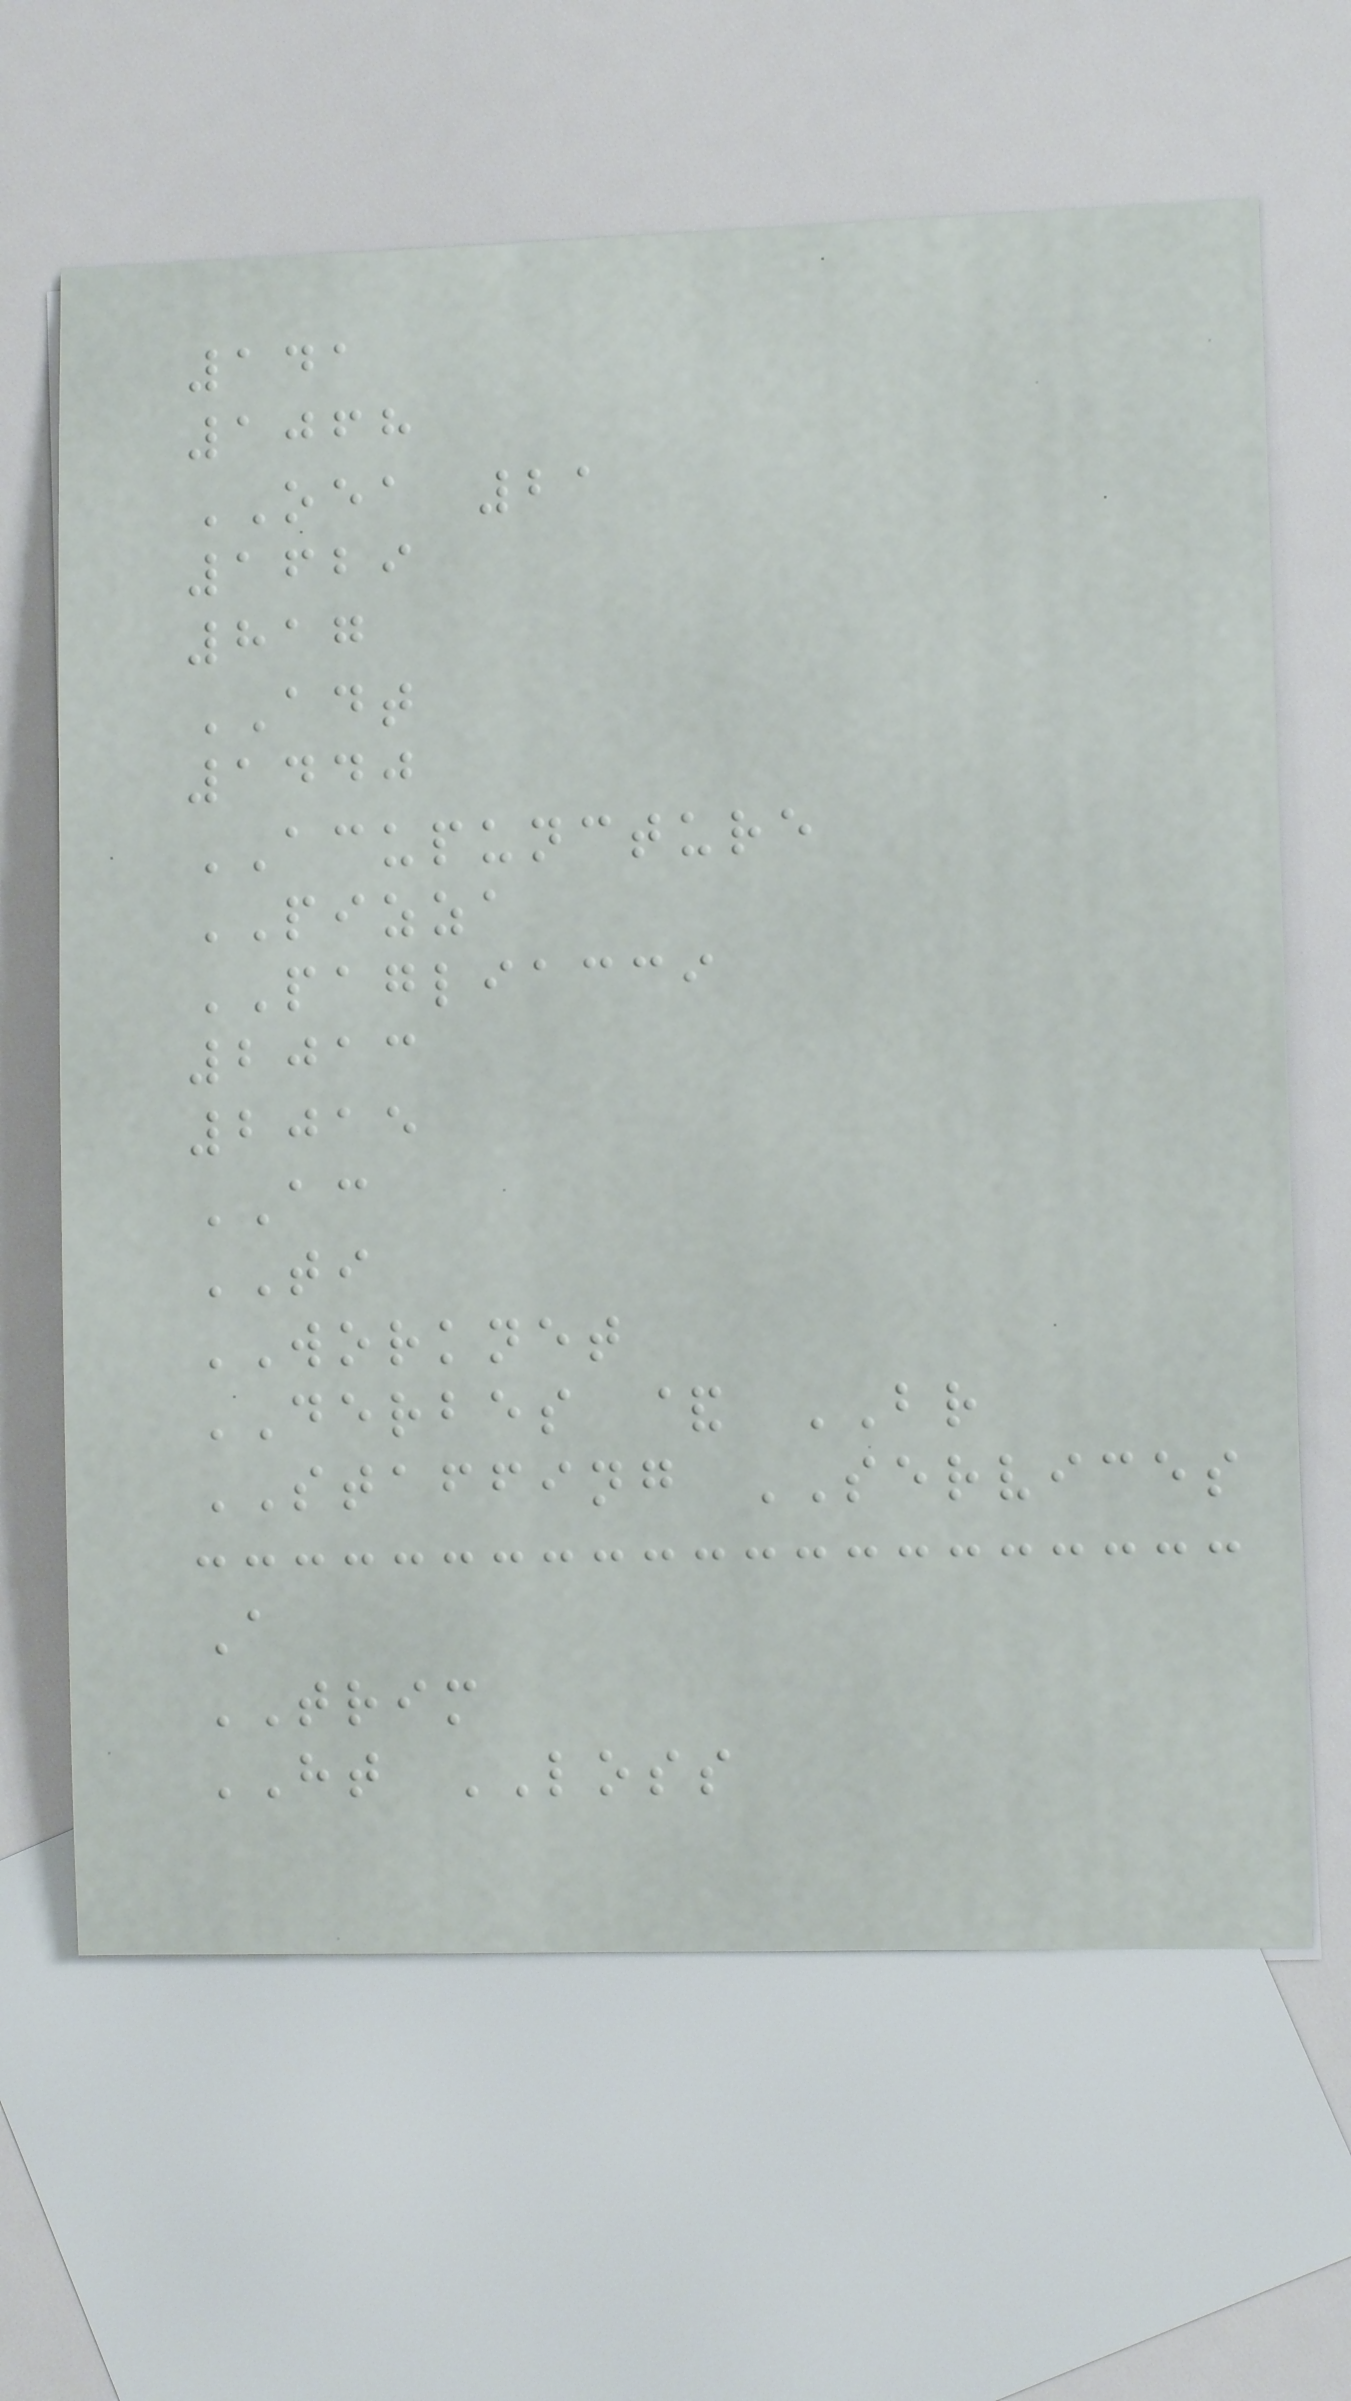141
1068
OEA 21
1629
817
ADT
1440
ACUPUNCTURE
PIZZA
PAGLIACCI
2013
2015
AC
TI
WORKNET
DERBES & BR
STAFFING SERVICES
A
TRIM
HT LOSS
